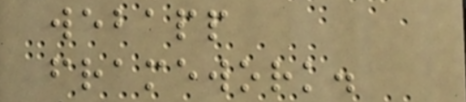webapp
framework.
